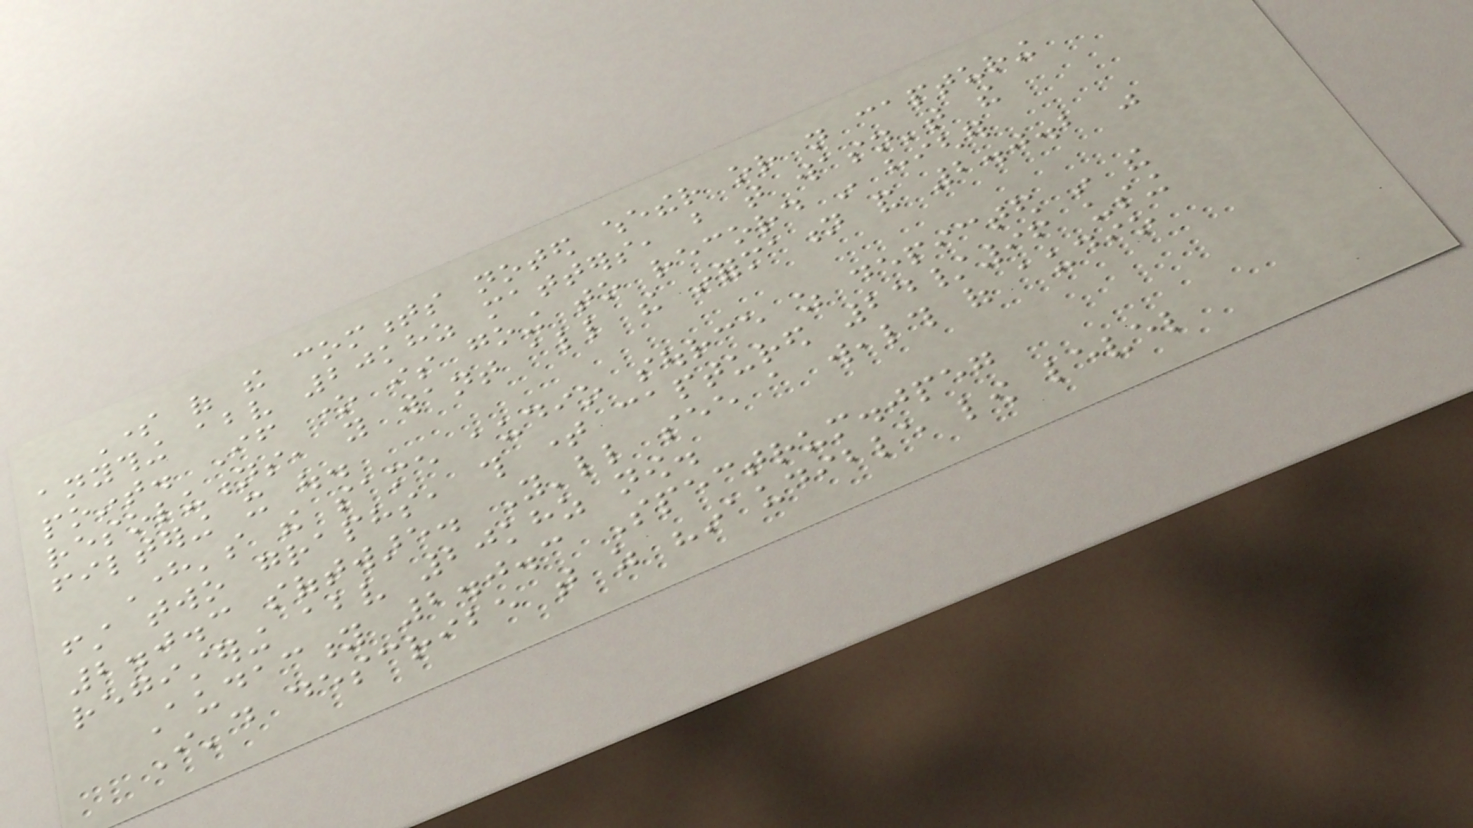Some of the comments noted whether or not capturing
anything above 20khz matters, but that wasn't the
point. If one is going to record in higher
resolutions, you want all the information and 2.0.2 was
filtering it out.
Here's the same audio source as depicted in the
first two graphs, this time captured 24/96 using
2.0.3 software. You'll see a wealth of audio
registering above 20khz now.
Audacity 2.0.3 Spectrum.jpeg
I'd describe that as "inaudible low level
